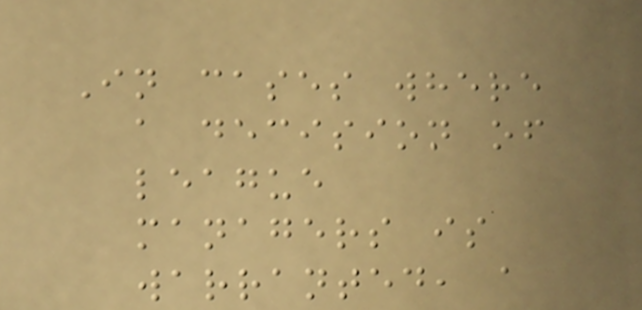In cases where
a decision of
league
managers is
warranted, a
